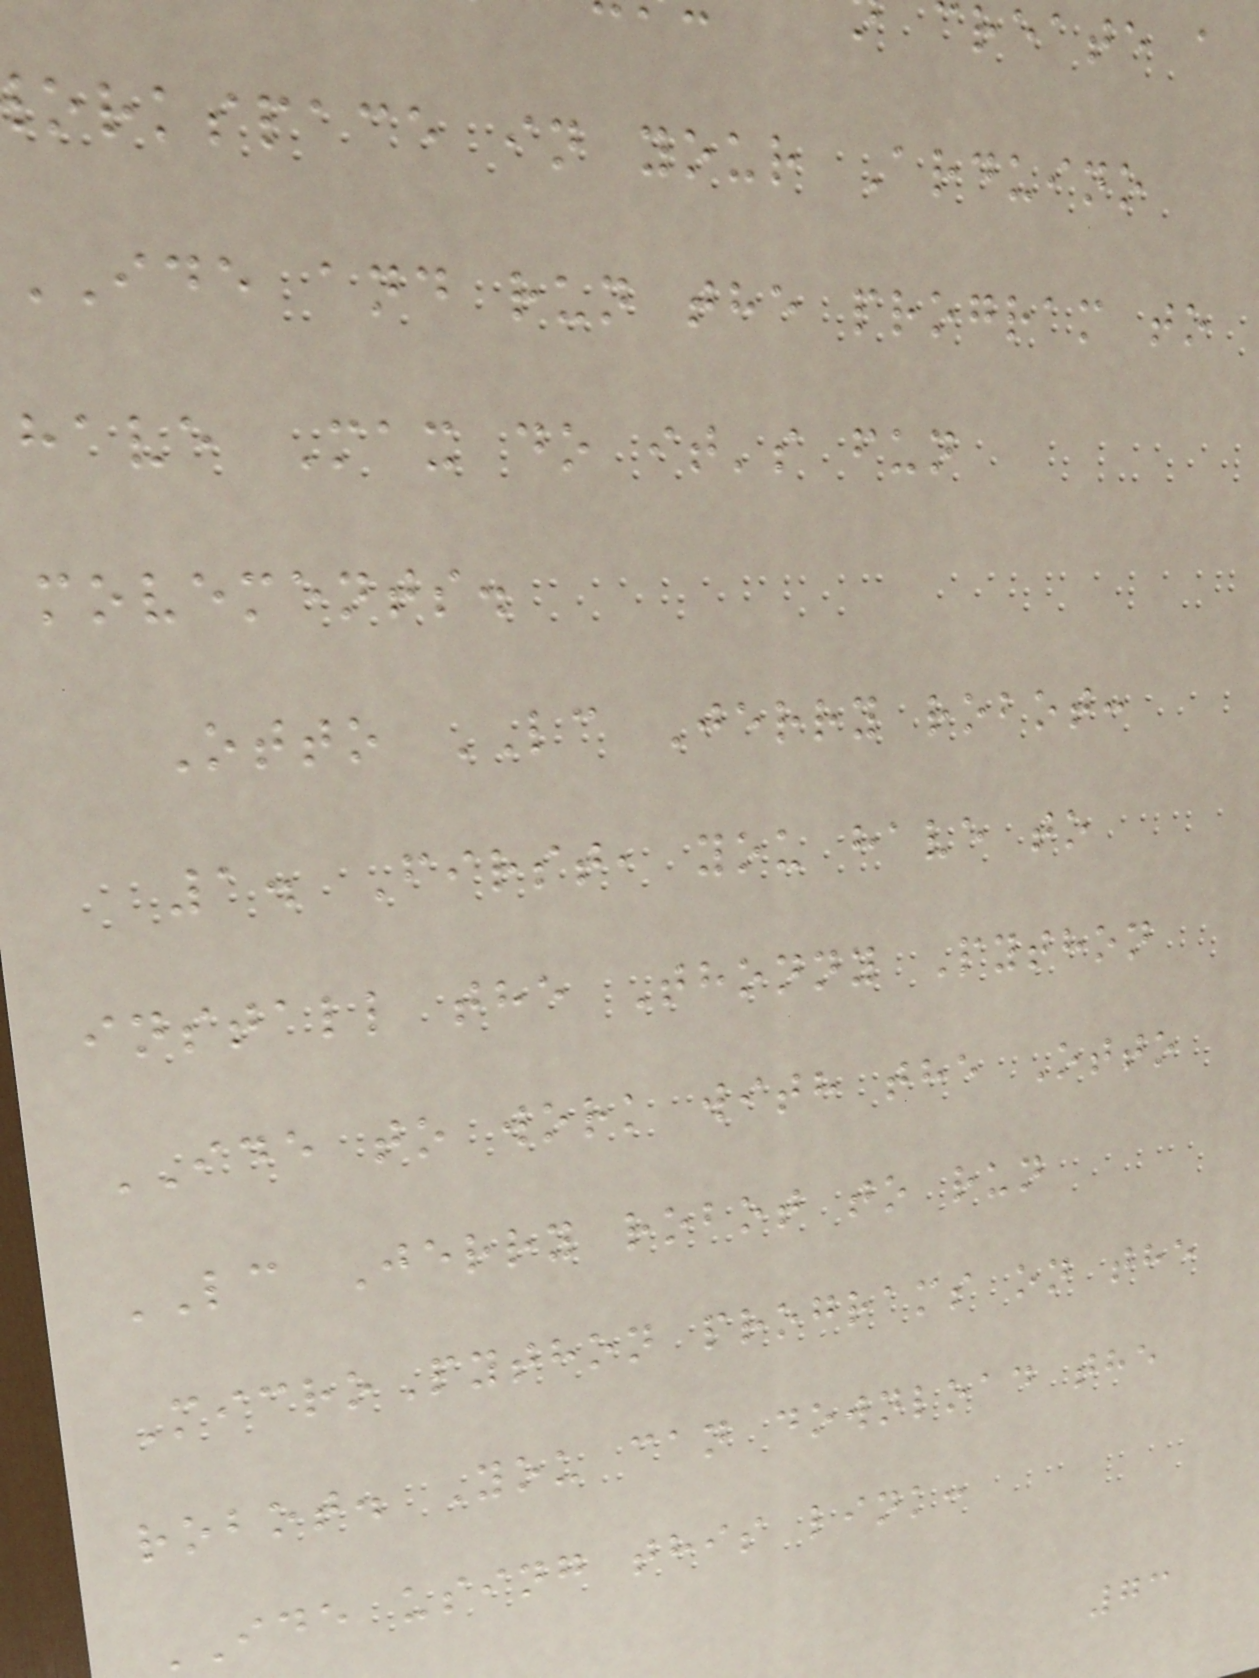reate a
orkspace in your Arduino
IDE and run the program to
have Max do it's fun
movements.
Otto LC Jerry robot:
1. First, you have to
install the Thonny Python
IDE to work with the Otto
LC Jerry robot to run
MicroPython programs on the
robot. You can download the
IDE using this link:
73
